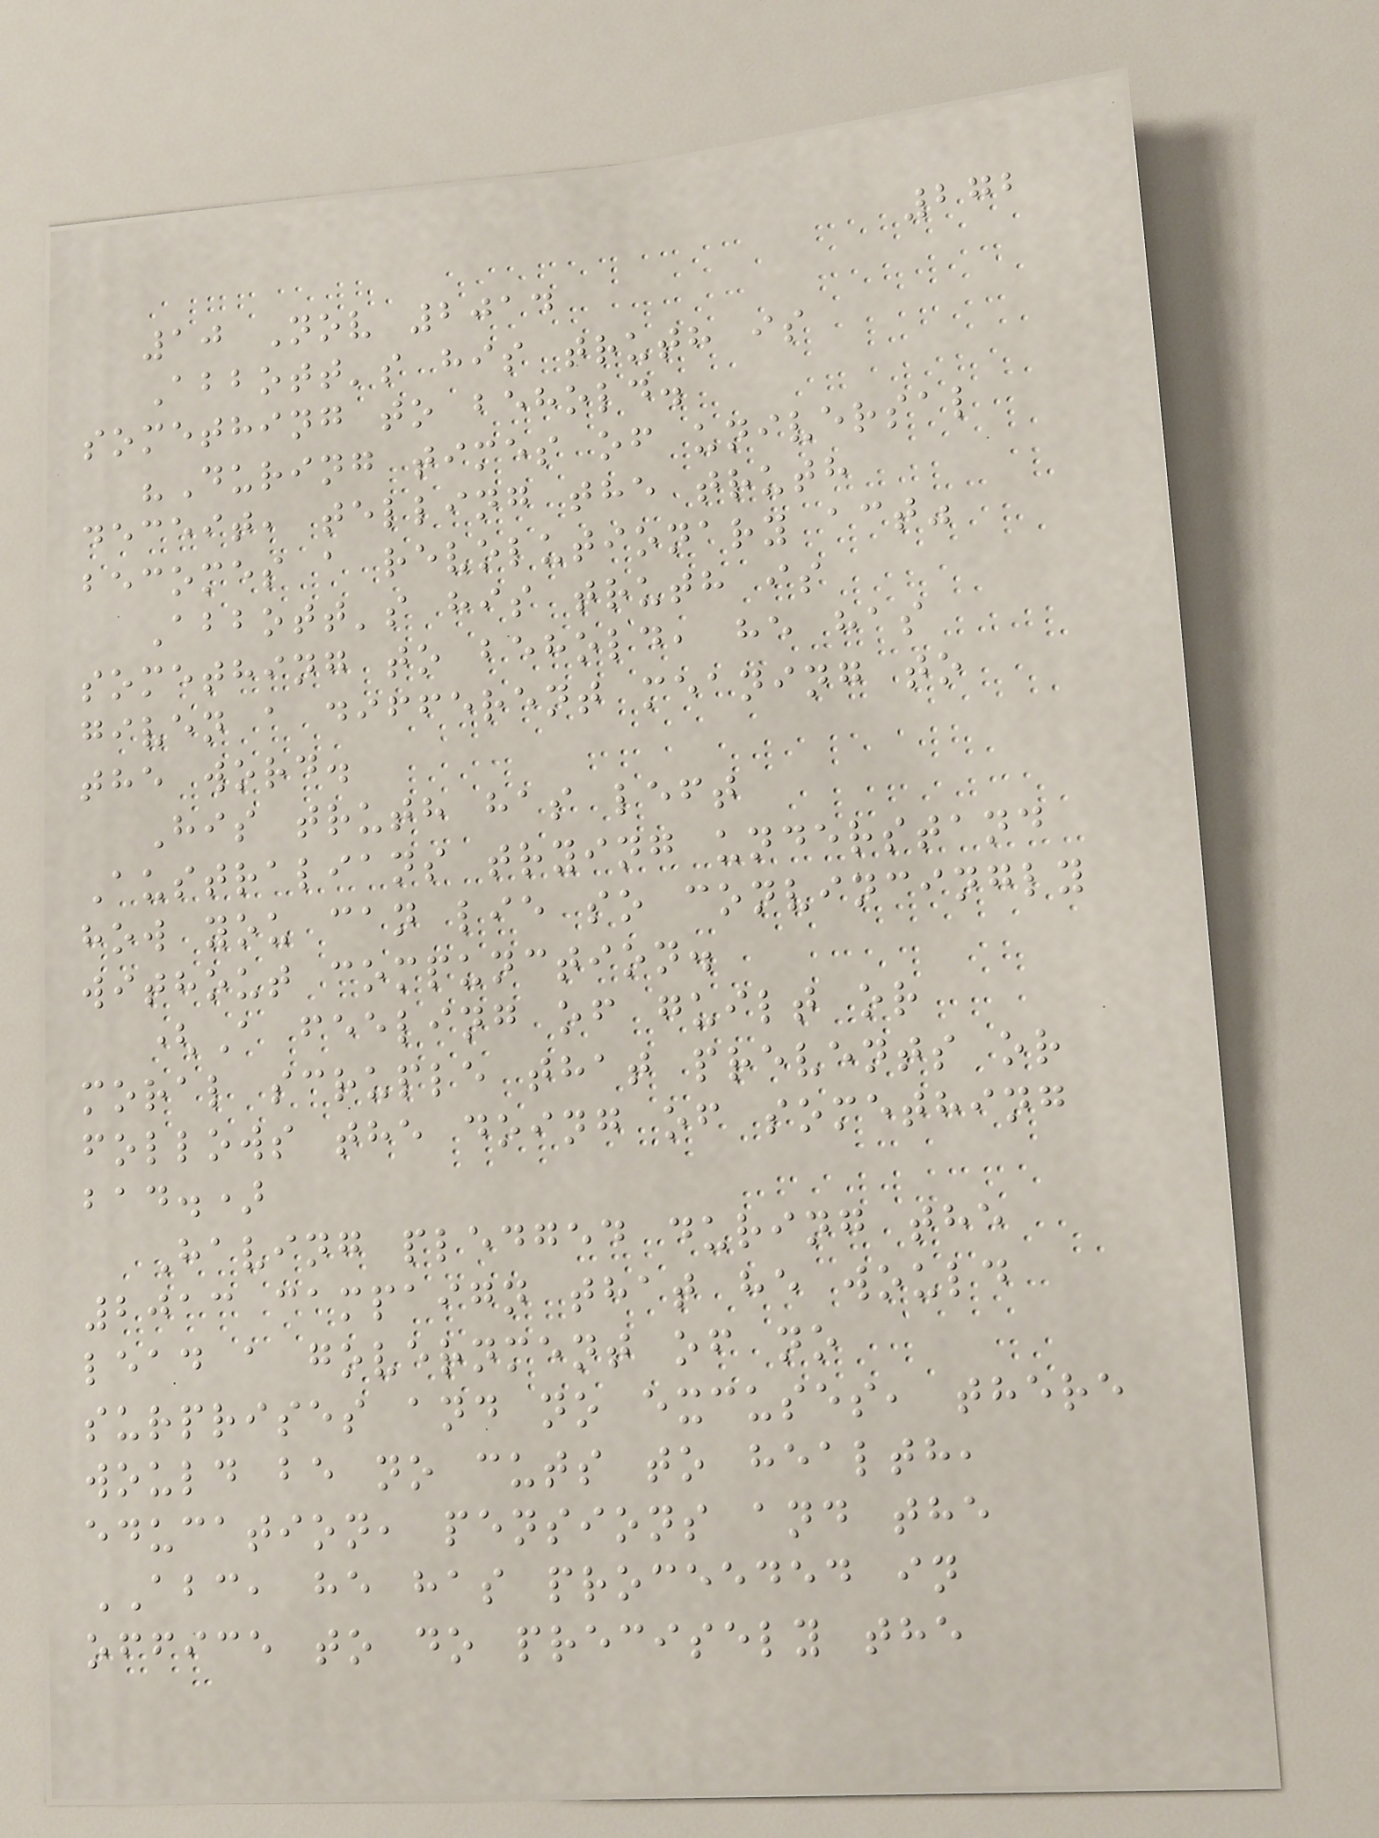272
10 Nov 2014
Abbott's his truth is
something to behold.
"During times of universal
deceit, telling the truth
becomes a revolutionary act"
Abbott's his truth is
something to behold, he has
given a different meaning to
the word.
His truth has left
Australians trying understand
how you can lie so convincingly
without compunction.
(A feeling of guilt or
moral scruple that prevents or
follows the doing of something
bad.)
Having pledged during the
2013 campaign that he would
lead a government of no
surprises and no excuses, there
would be no cuts to health,
education, pensions and the
ABC, he has proceeded in
office to do precisely the
